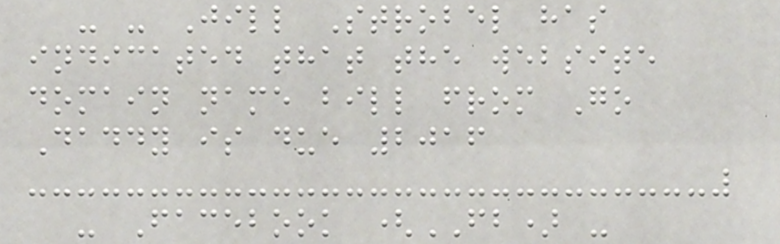- - Jill Strobel has
indicated that the website
domain name bill from Go
Daddy is due 2016
- Facebook (FB) -
